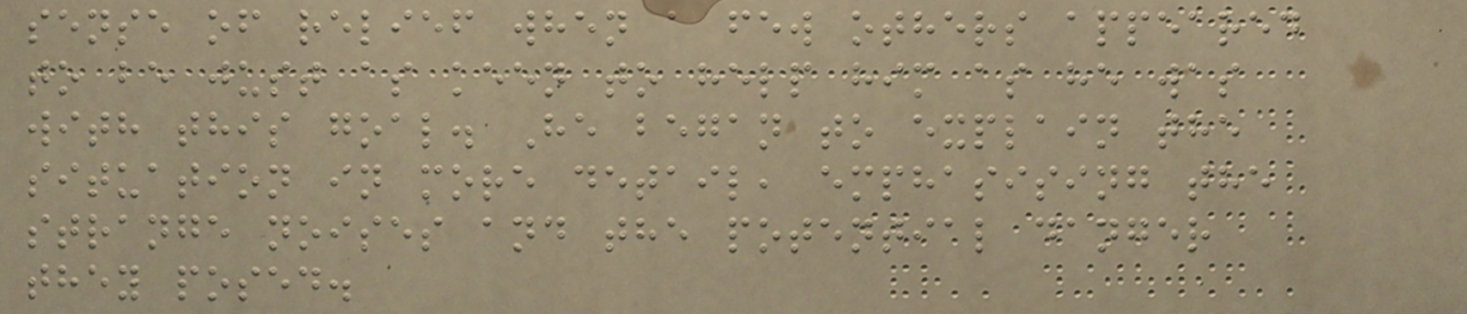sense of relief when a few others appeared
to be just as keen to help him as he was
with this goal. He began to explain the
situation in more detail, emphasising the
strange noises and the potential danger
they posed.
